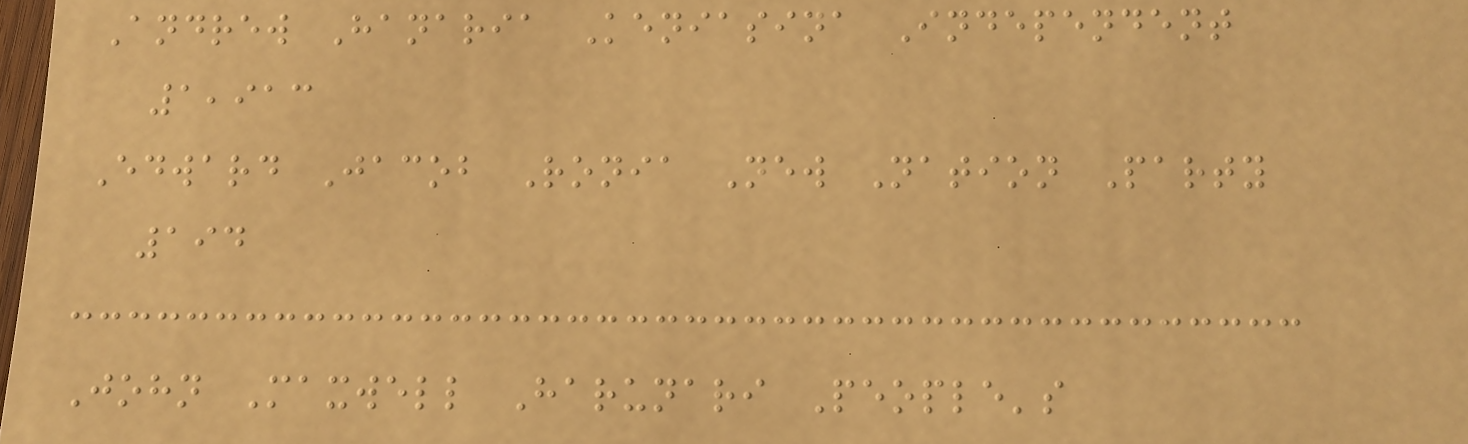Andrew Hanaria Keniasina Independent
1,913
Edward Jacob Ronia New Nation Party
194
John Maxwell Harunari People's
